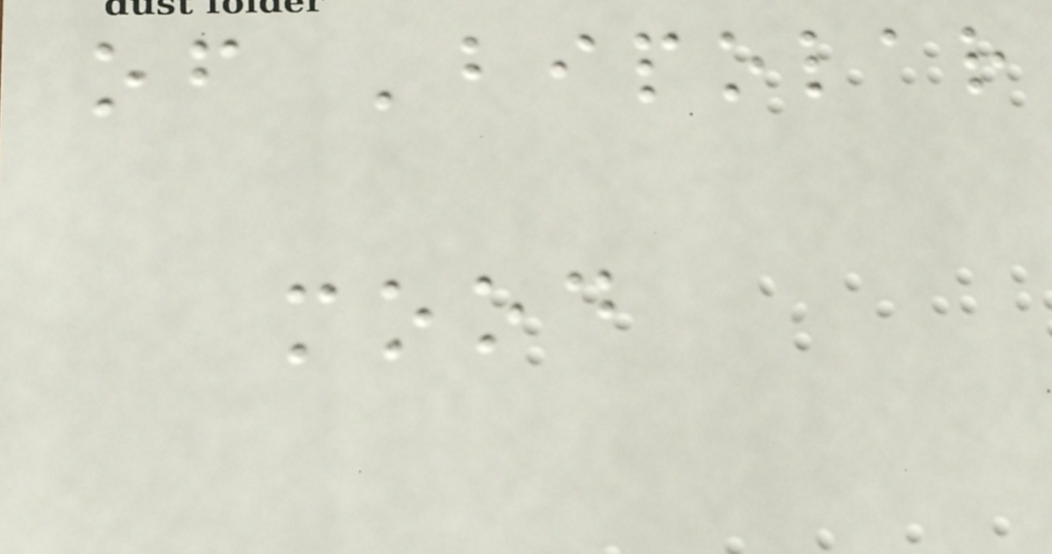of 'bipolar
mood
